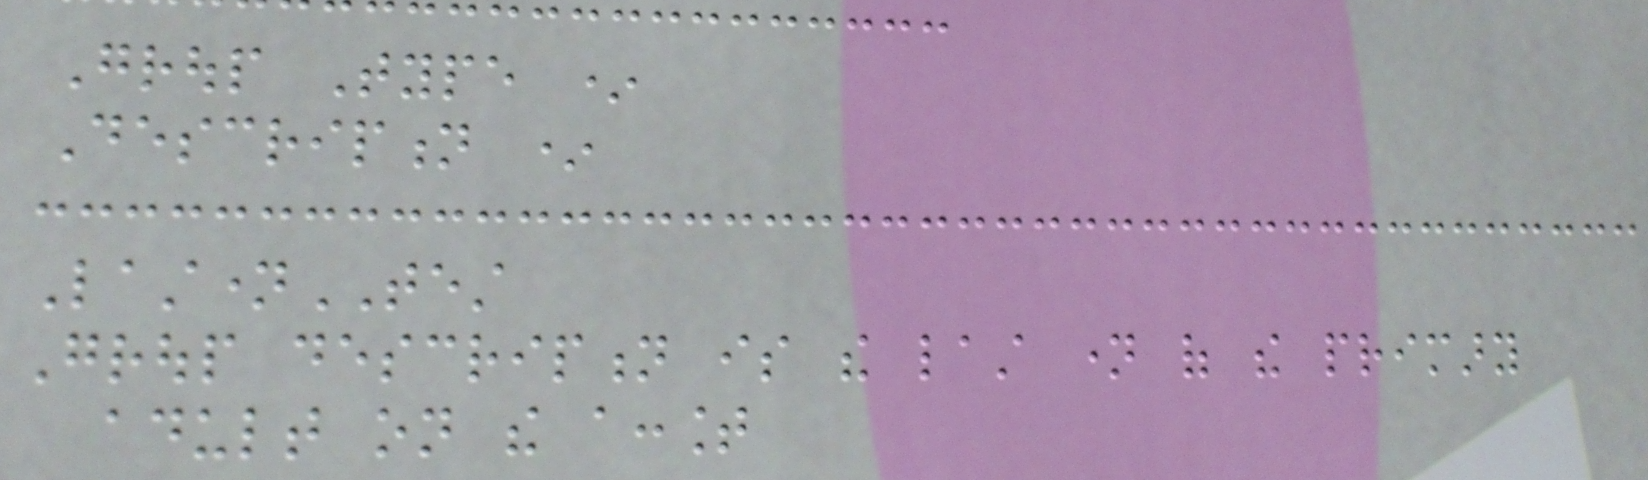Group Type *
Description *
LastnameTEST
Group description is the last name of the primary
adult on the account
